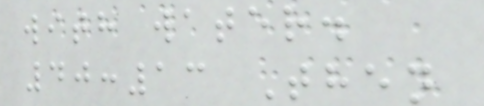with water.
40:13 Then
